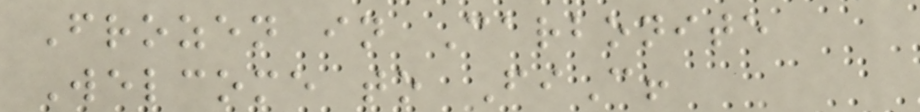Frozen in Carbonite
Welcome to FiC!
